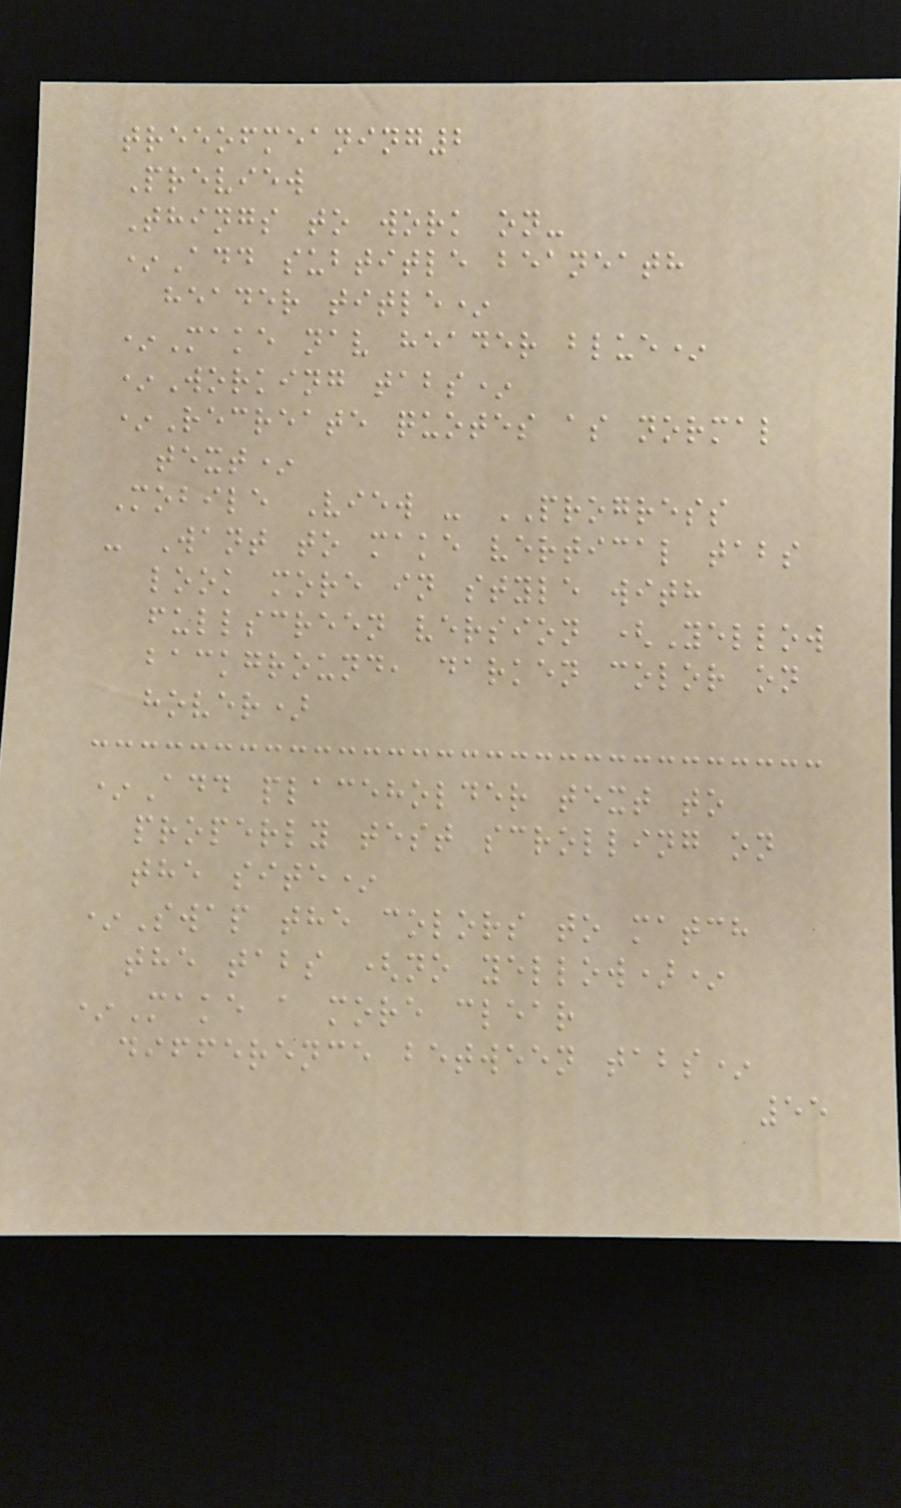treeofmeaning2
Preview
Things to work on-
*Add subtitle beaneath
header title*
*Make nav header blue*
*Working tabs*
*Recreate quotes as normal
text*
Mobile View - PROGRESS
- Want to make vertical tabs
look more in style with
fullscreen version (Yellow
background, darken color on
hover)
*Add placeholder text to
properly test scrolling on
the site*
*Swap the colors to match
the tabs (no yellow)*
*Make a more clear
difference between tabs*
55
